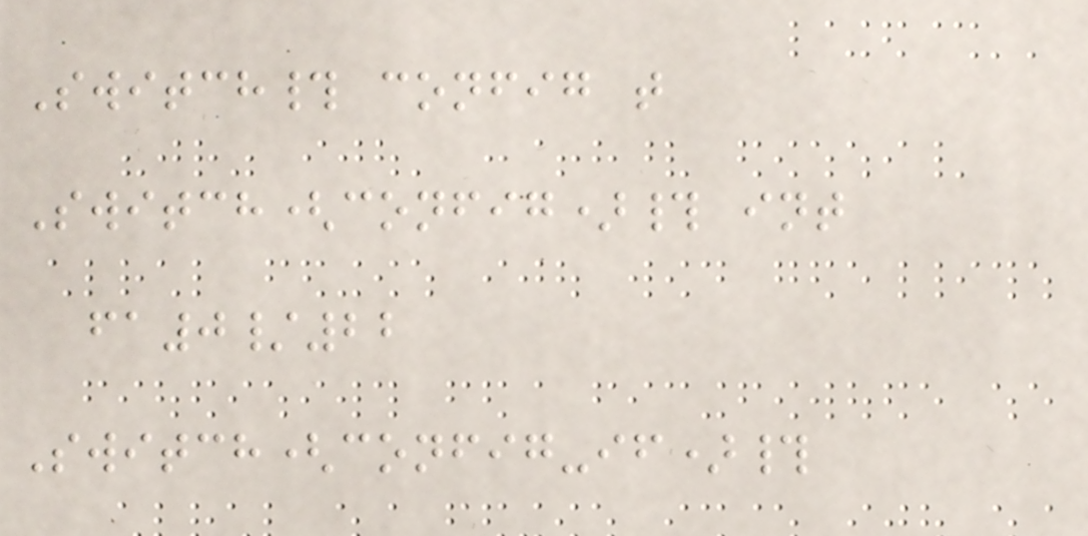Switch# config t
Switch(config)# int
fa0/22
Switch(config-if)#
